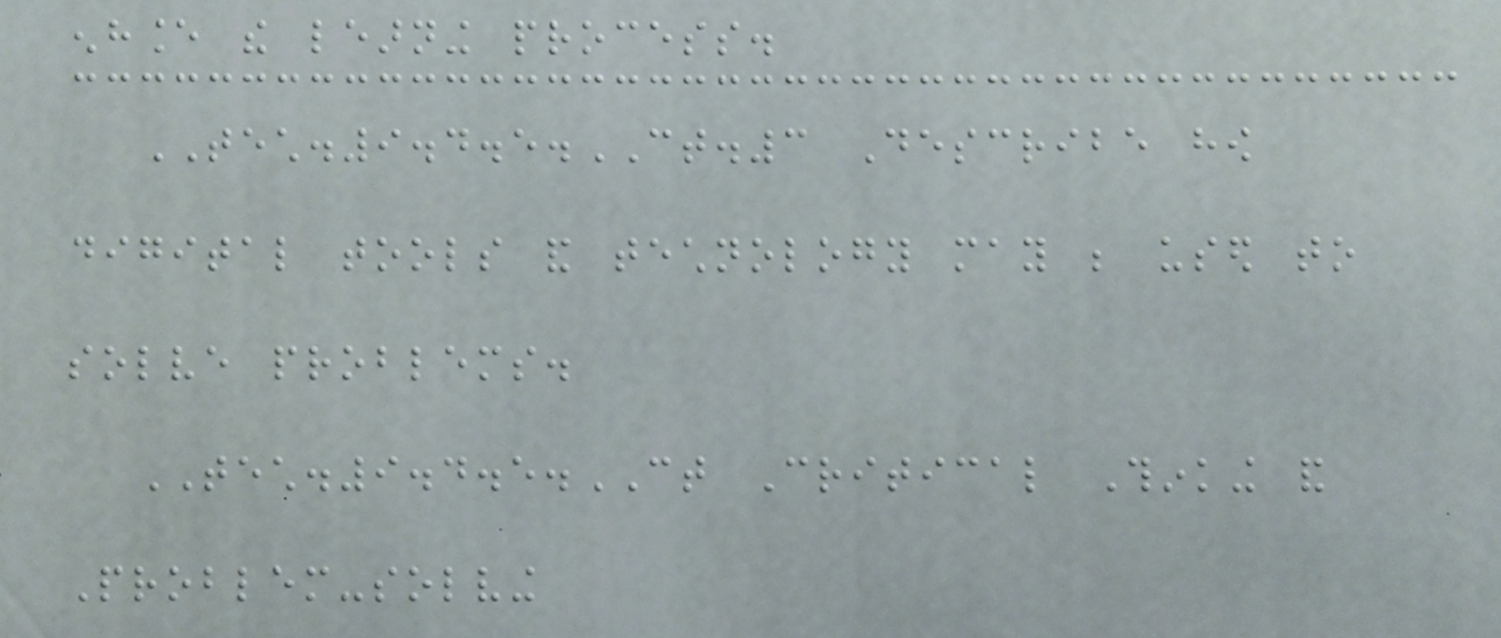enhance the learning process.
TECH.9.4.5.CT.3 Describe how
digital tools and technology may be used to
solve problems.
TECH.9.4.5.CT Critical Thinking and
Problem-solving
